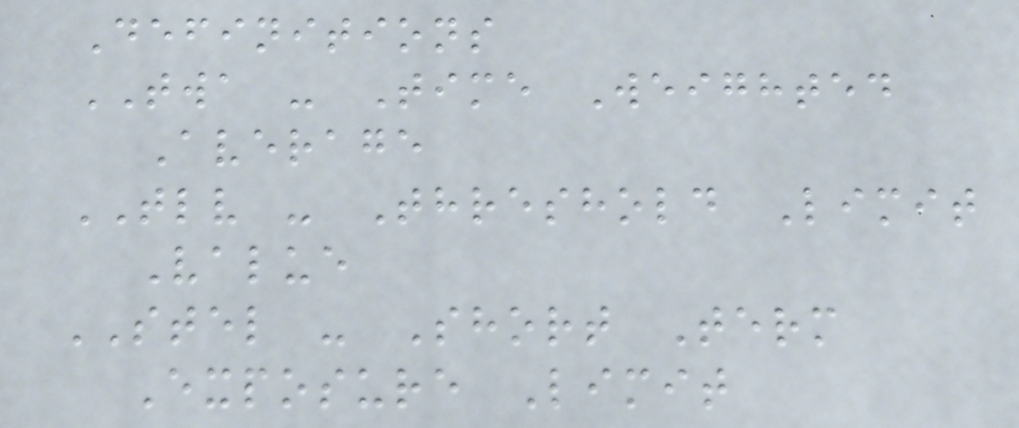Definitions
TWA - Time Weighted
Average
TLV - Threshold Limit
Value
STEL - Short Term
Exposure Limit
